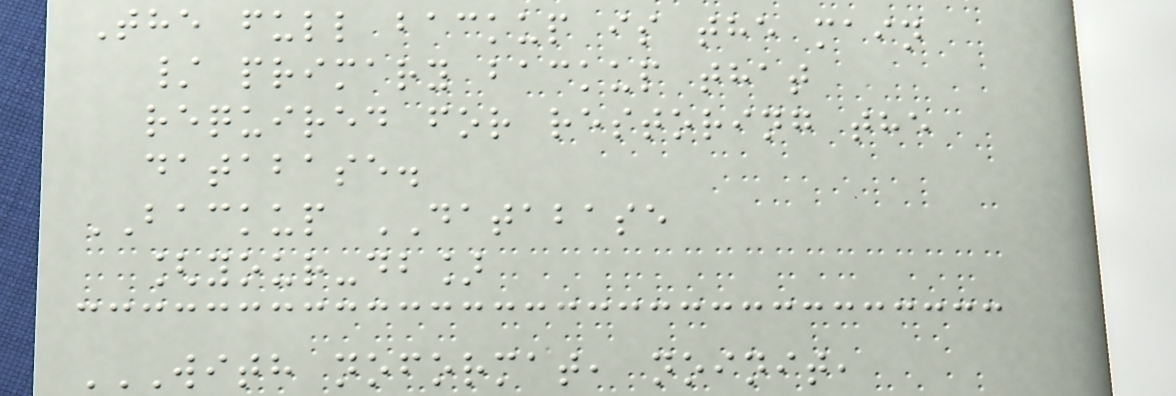The full backup is the main
/ primary backup that
required for restoring the
database.
BACKUP DATABASE
[your-db]
WITH NOFORMAT, NOINIT,
